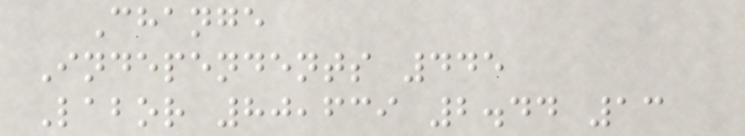Change
Independents 445
Labor 80,639 2.44 13
